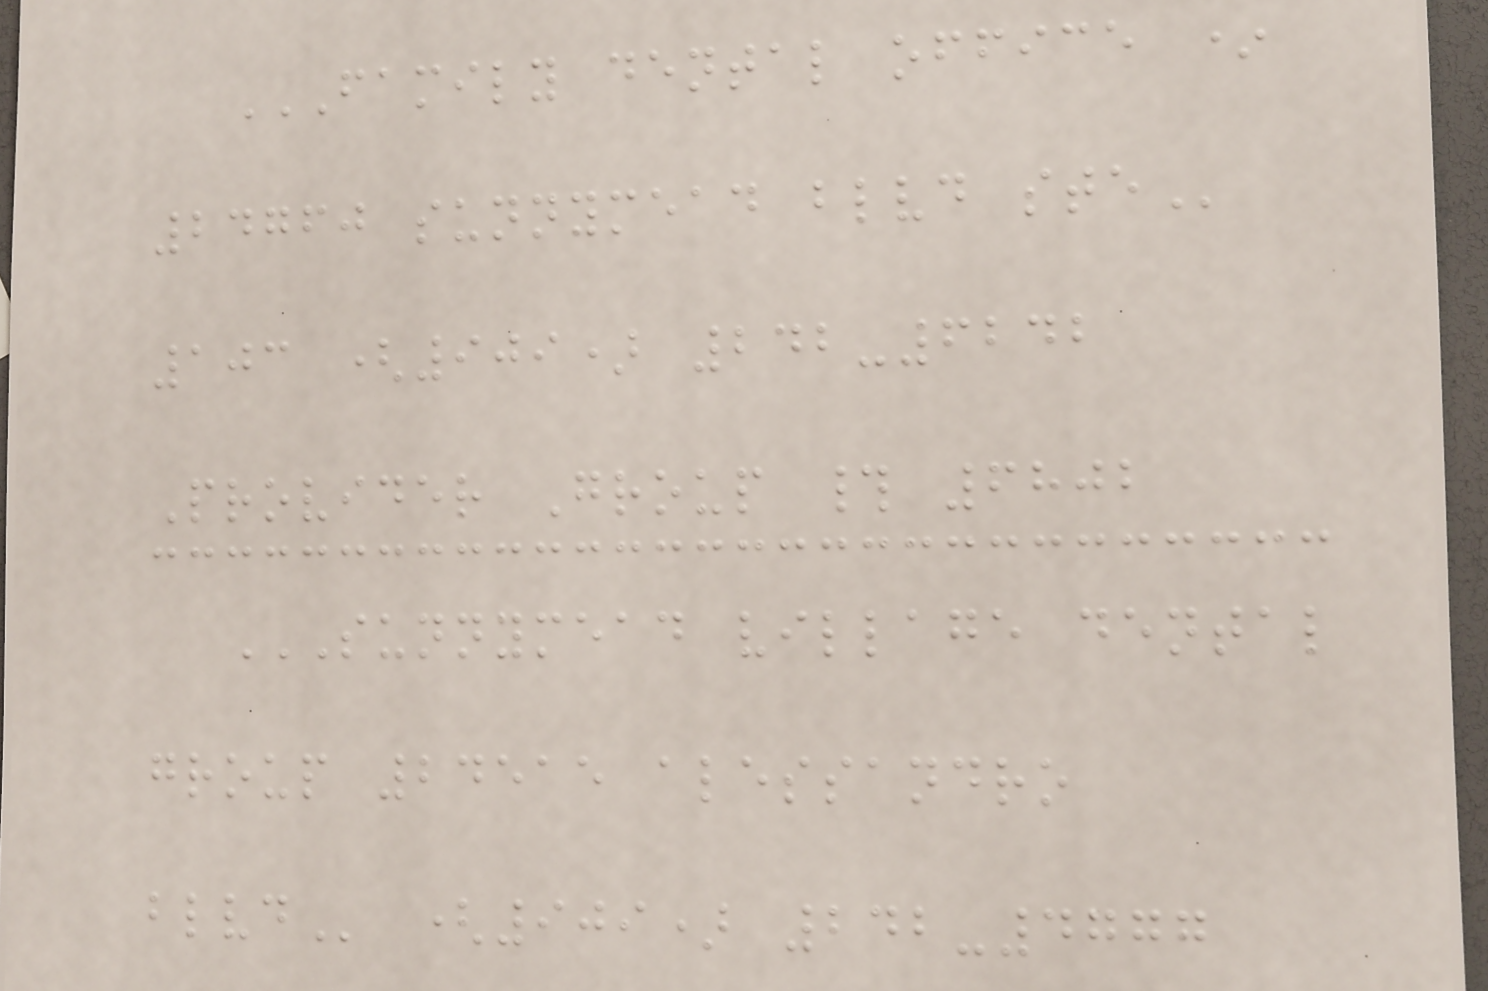FAMILY DENTAL OFFICE *
24760 SUNNYMEAD BLVD STE
103 (909) 242-6242
Provider Group # 6802
SUNNYMEAD VILLAGE DENTAL
GROUP 24515 ALESSANDRO
BLVD (909) 242-4777
